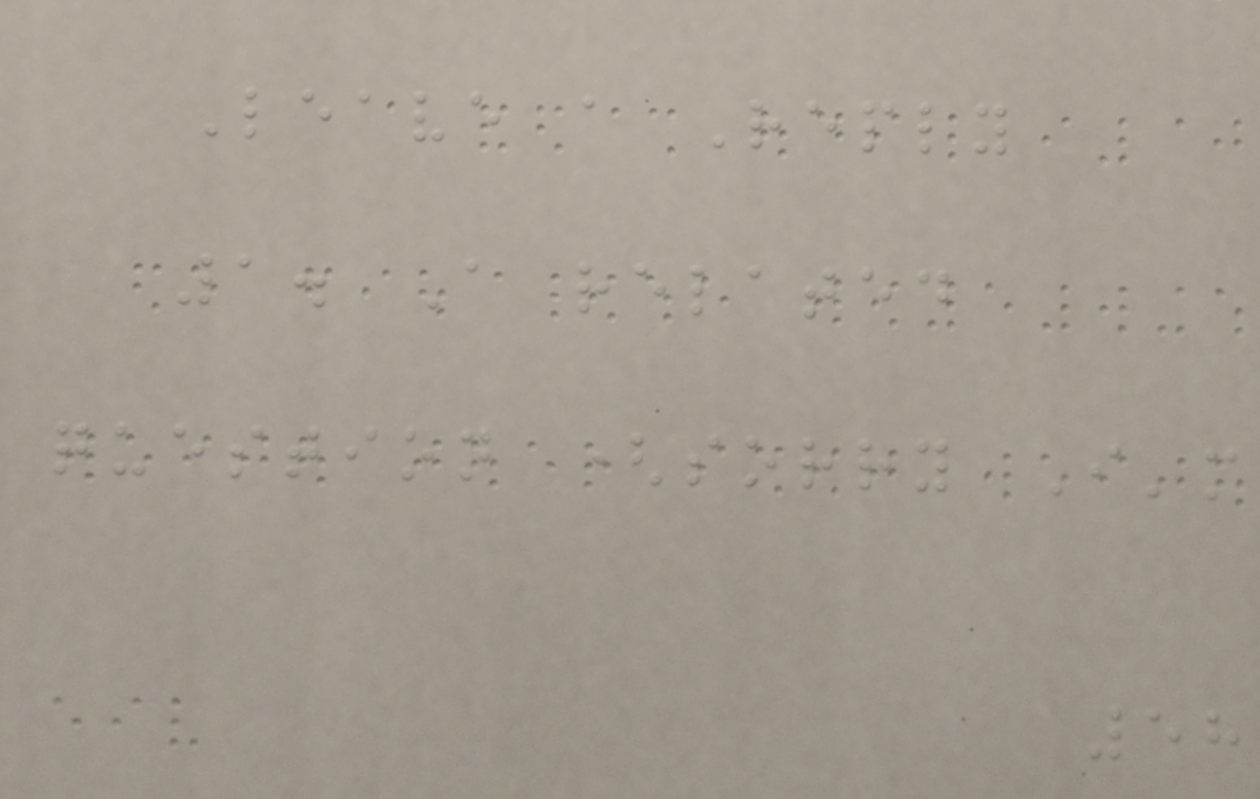Leave a Reply
1. A related
question (sorry I'm
58
